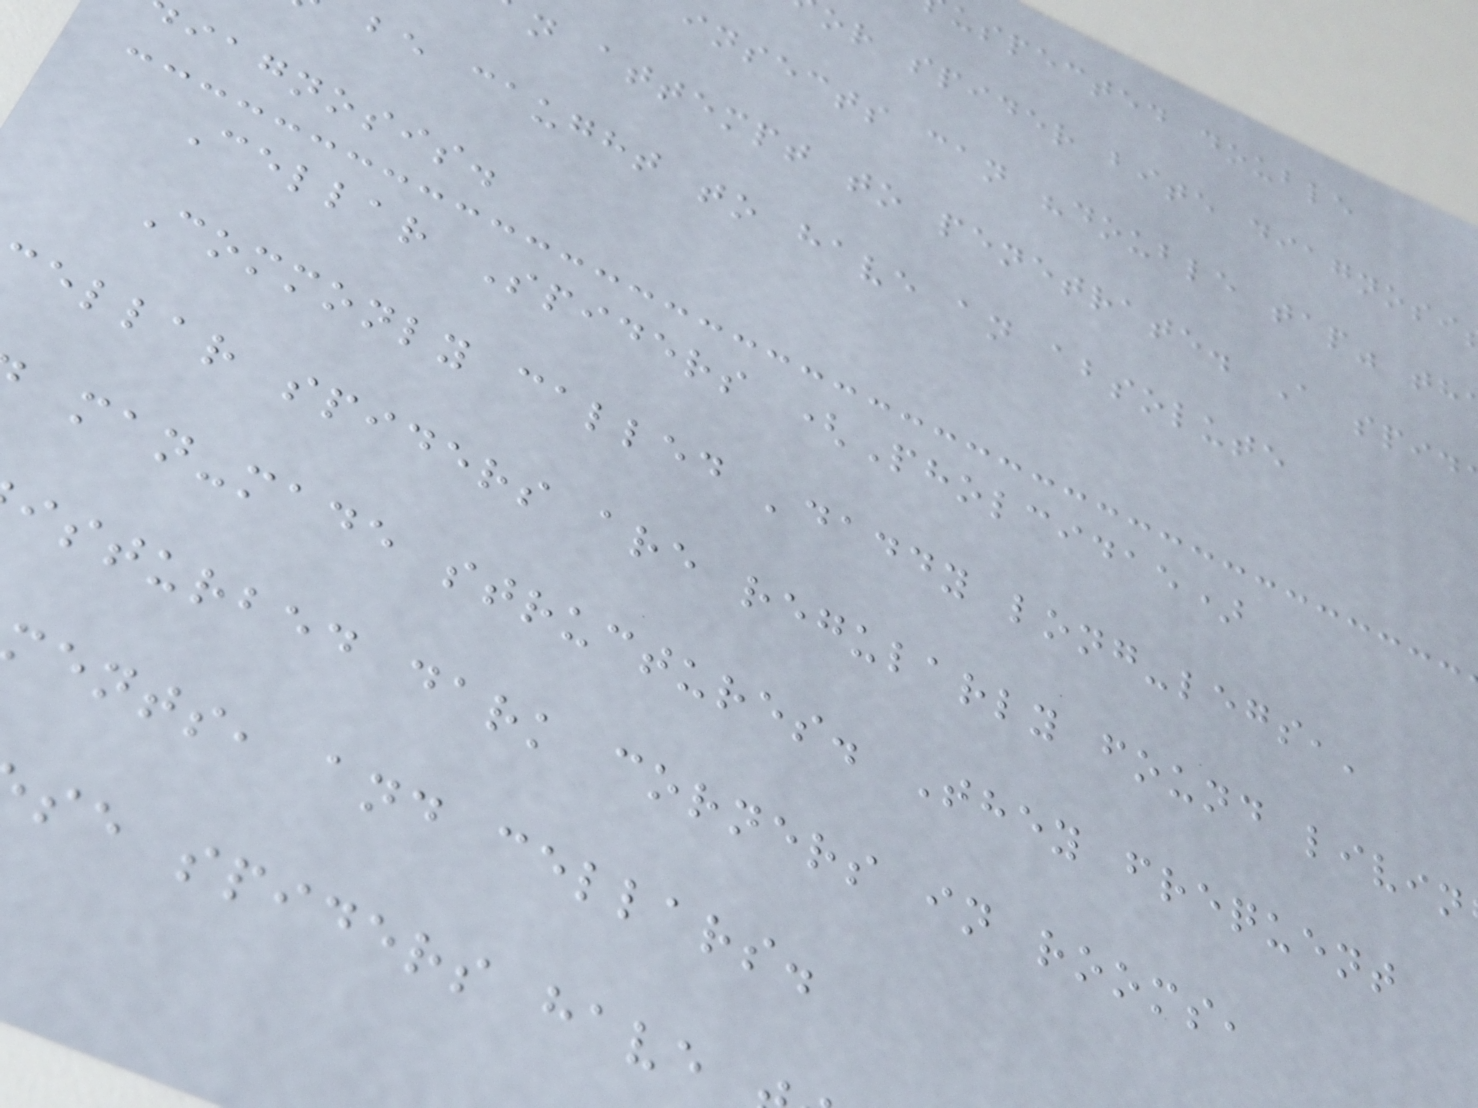uspected double
or spider bite diagnosi
insects can "double tap" th
n attempt to penetrate. A spid
be caught to have an absolute
iagnosis.
Cellar Spiders (Pholcidae)
Commonly called 'daddy long-legs,'
ellar spiders are regularly found livin
man-made structures. They frequent
isturbed dark corners in rooms,
ents, and cellars.
se spiders have
